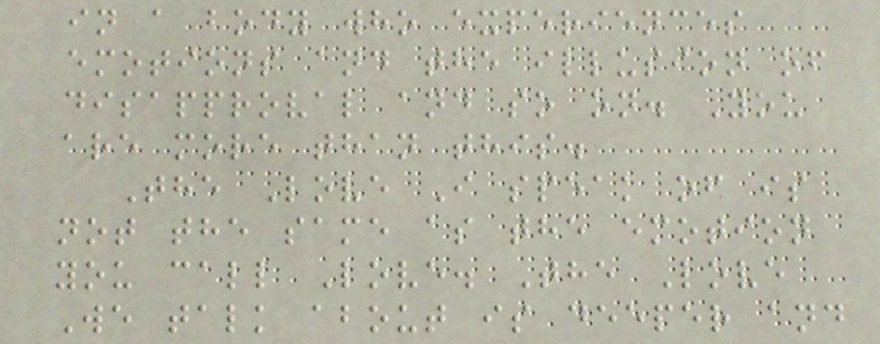in a body who experiences
emotions and the illusion of
disapproval and so on. You
are more than this.
The Love I speak of is
not the same as the emotion
you call Love. The Love
We talk about is deeper and
